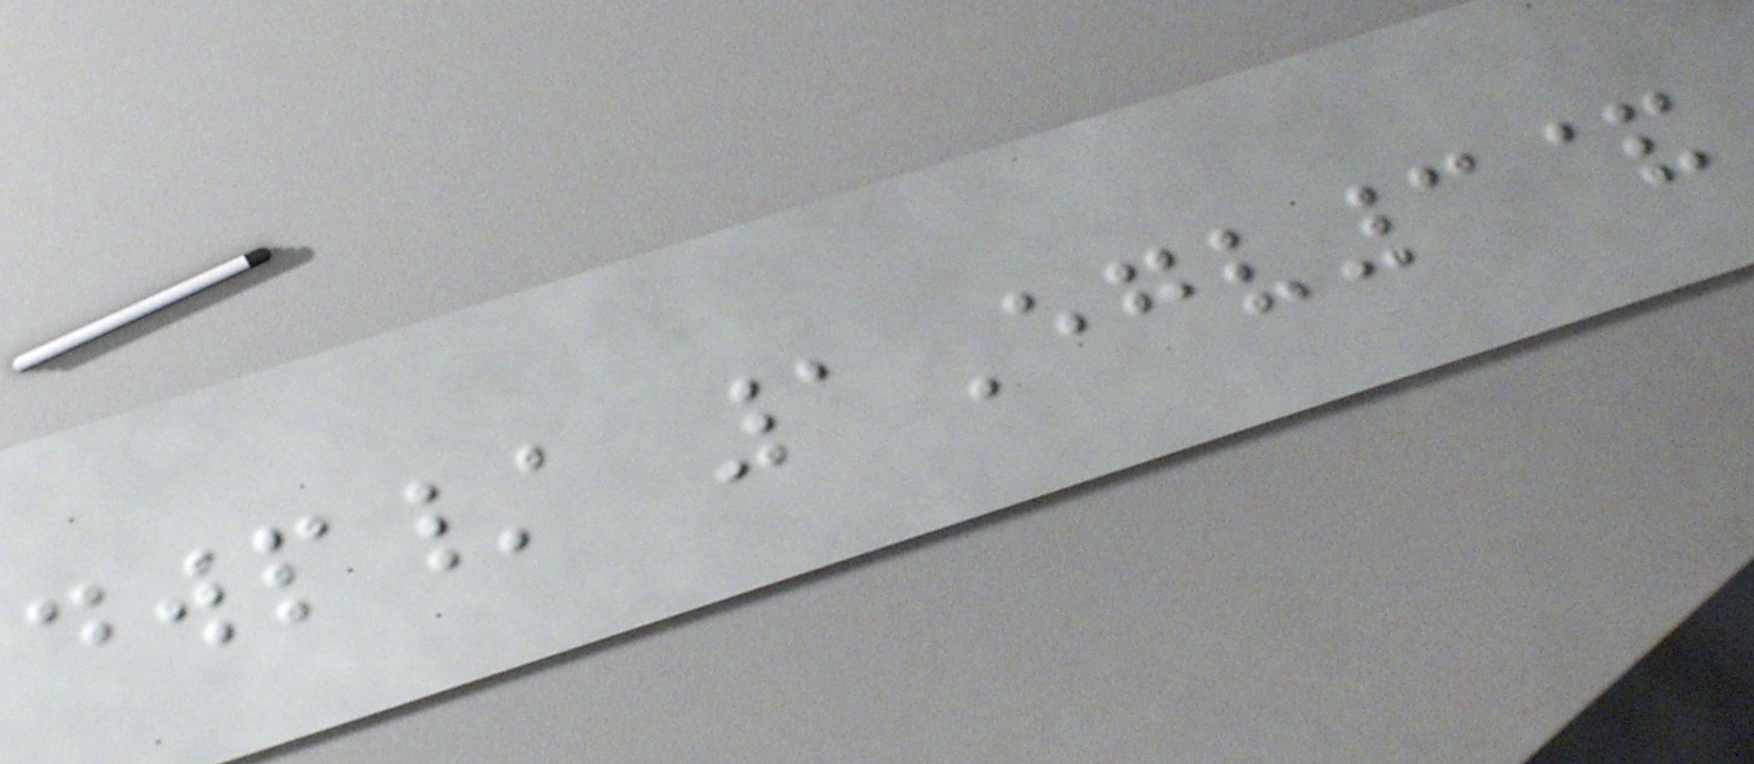dwp/ 1Egv3&
